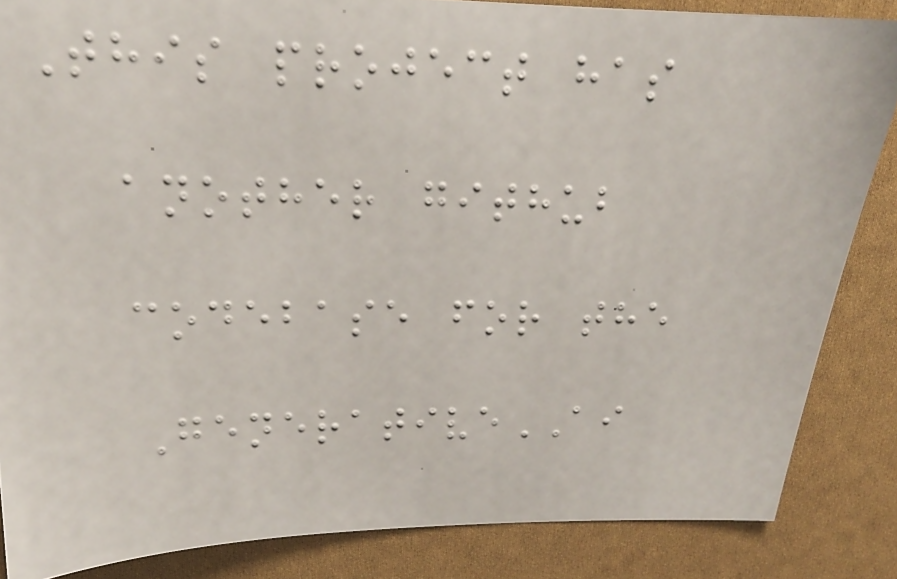This project has
another github
codebase for the
GenerativeAI
